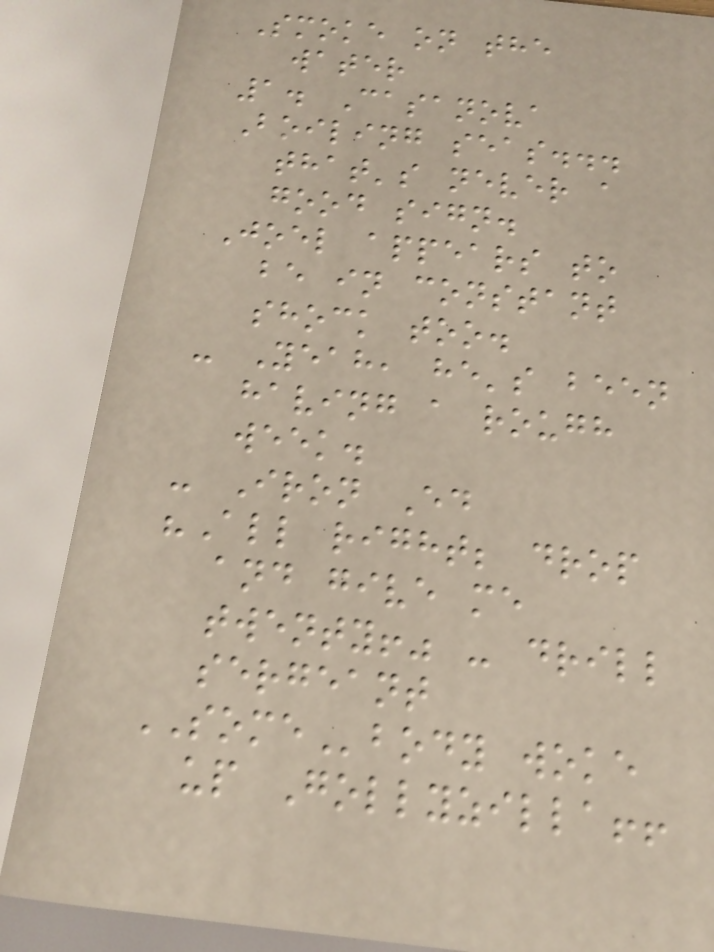Smoke on the
water
1. Casanova
Boiling seas...
that's never a
good sign.
Joel appears to
be in constant
shock too.
- Yeah, he's been
having a rough
week.
- Iron Ed
"All right; drop
and give me
twenty!" - drill
sergeant
SOMEbody woke
up Gollyzilla!!
